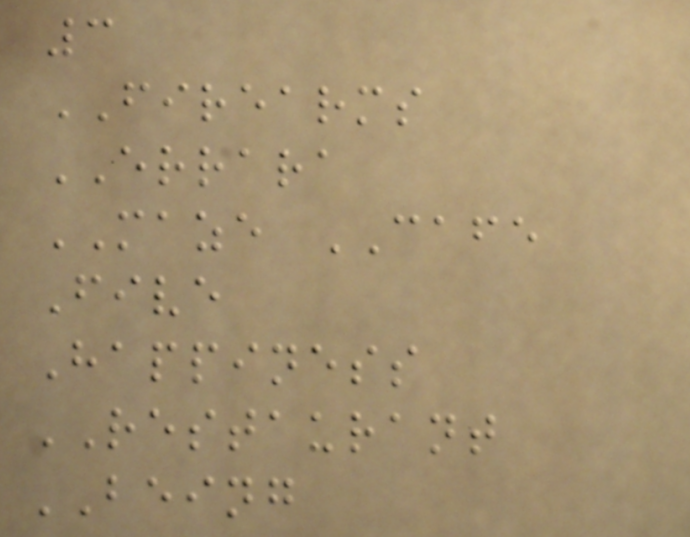3
FIREARMS
ERRARA
MAZE CAFE
Five
Happiness
RESTAURANT
BEING
